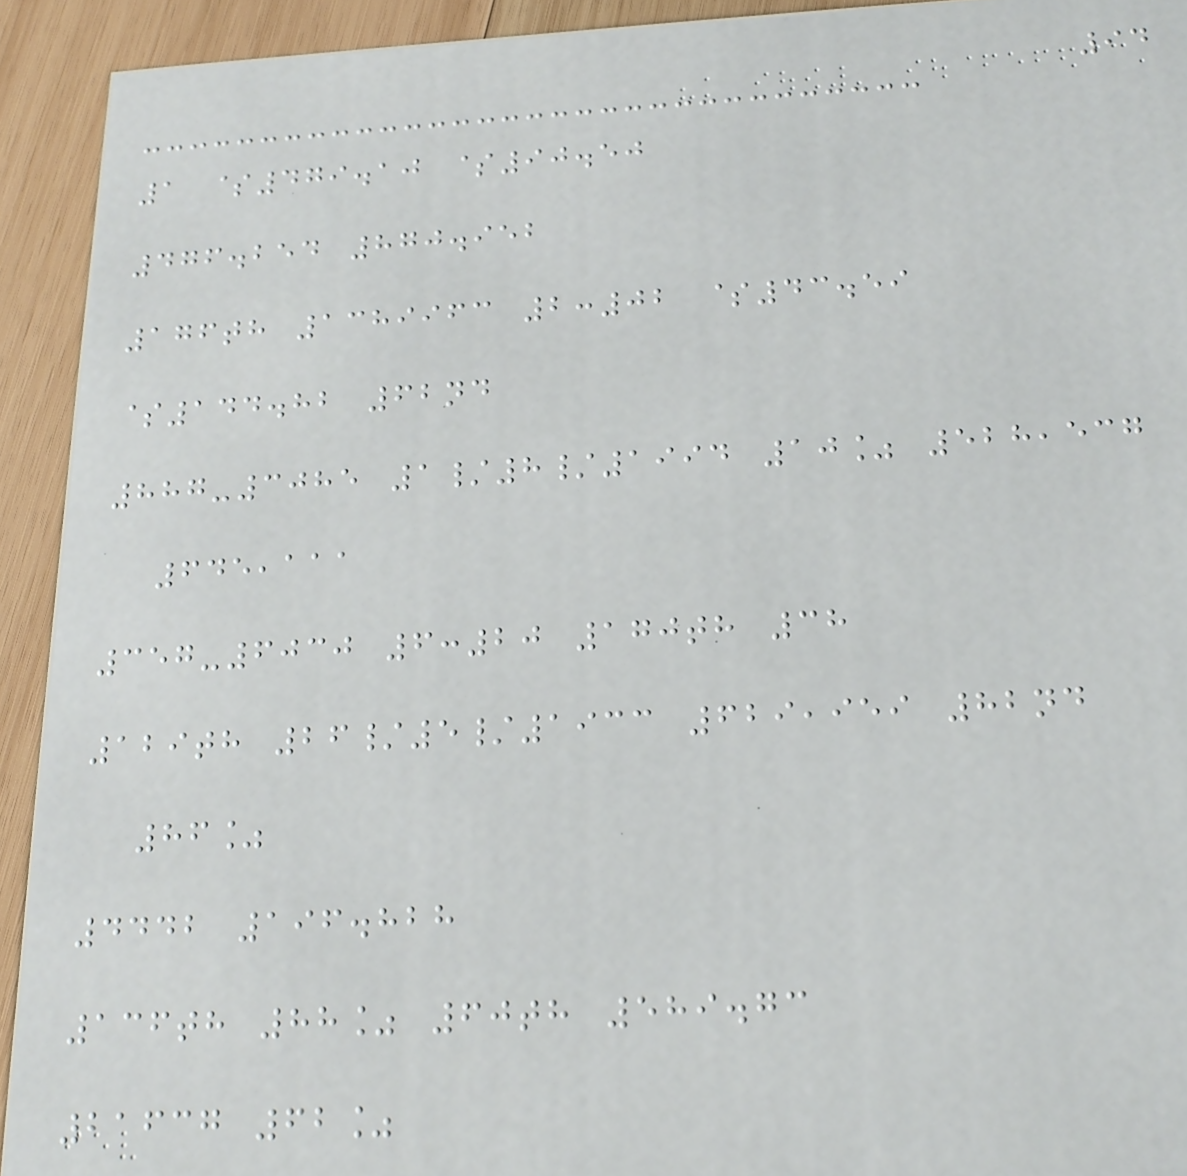94
1 $479.10 $90.50
476.254 870.952
176th 1389963 2:02 $43.59
$144.82 62nd
887-3085 1/8/1994 10% 528,537
645,111
357-6030 6:20 170th 38
129th 26/5/1933 629,959 82nd
86%
4442 196.828
136th 88% 60th 589.73
21637 62%
